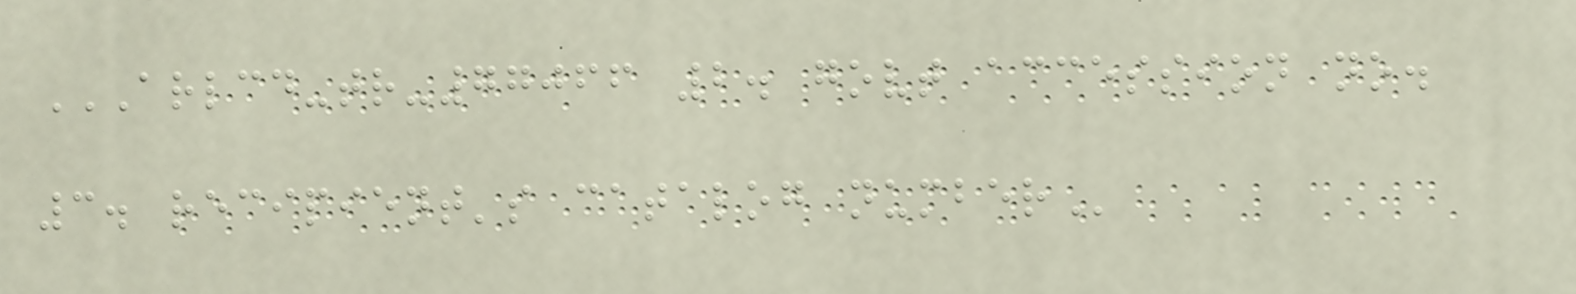ARLCD-TR-77066 2. GOVT ACCESSION NO.
3. RECIPIENT'S CATALOG NUMBER
